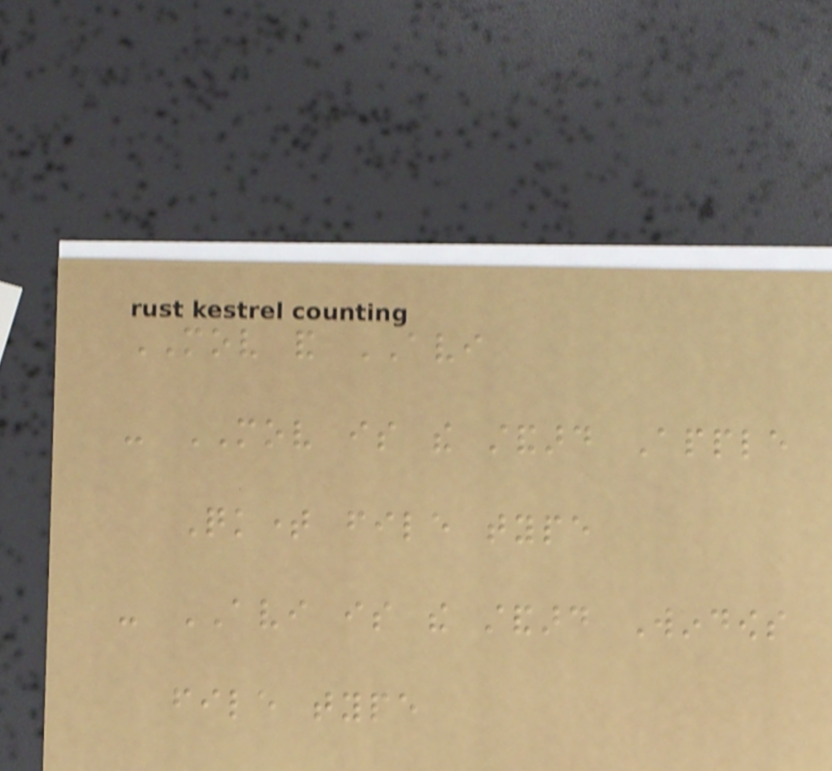MOV and AVI
- MOV is the standard Apple
Quicktime file type
- AVI is the standard Windows
file type
